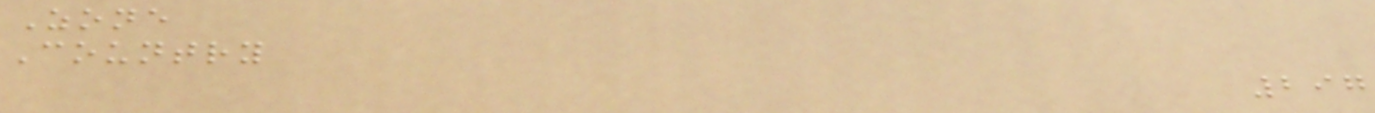Zone
Country
297
